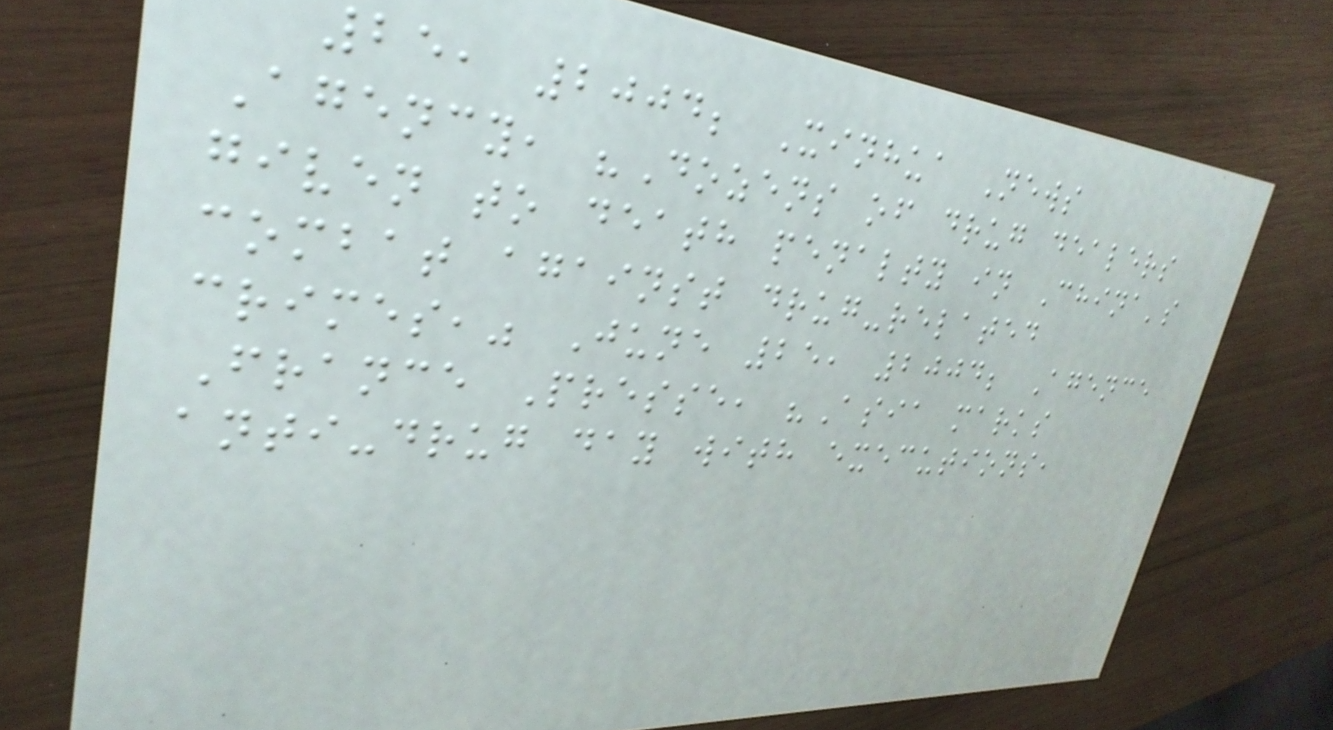25, 2004; Xinhua News
Agency, "Dozens of drug dealers
given to death penalty in China's
combat against drug-related
crimes," June 25, 2004; Agence
France Presse, "Asia marks
anti-drug day with executions,
